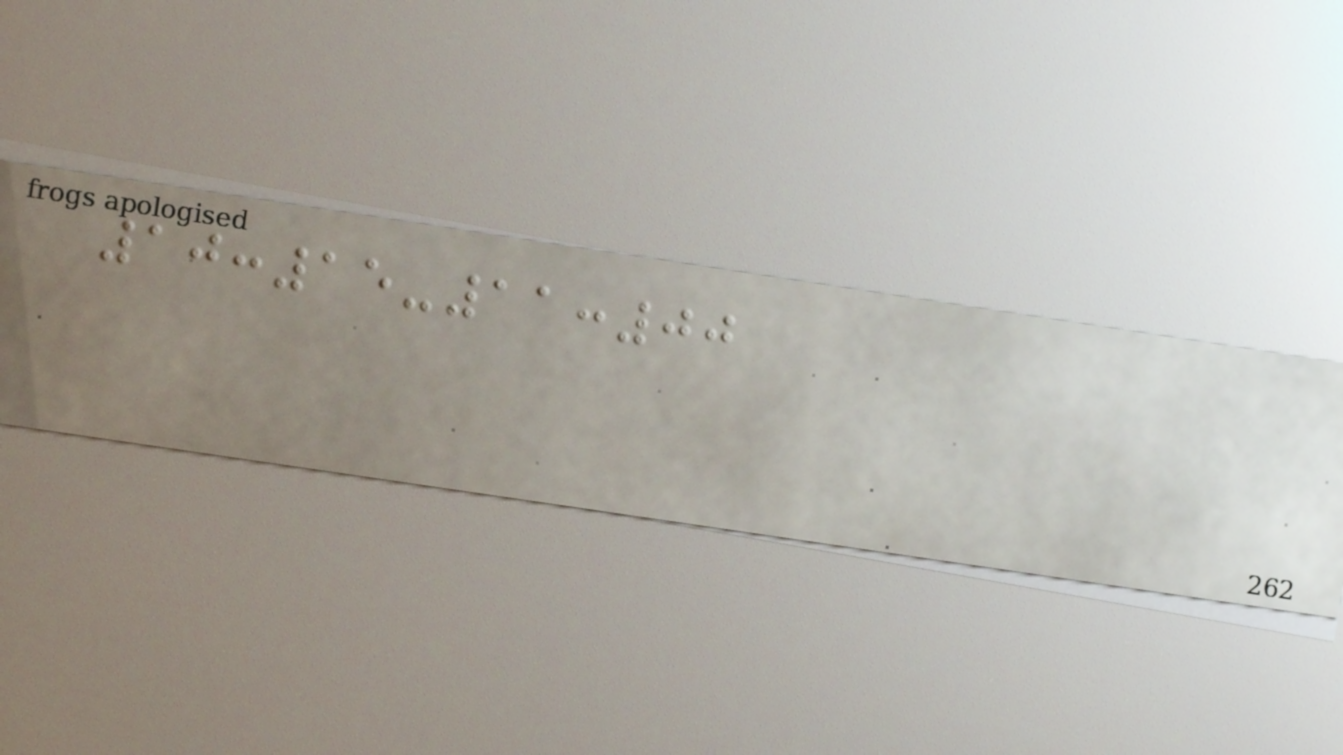10:15-11:00
